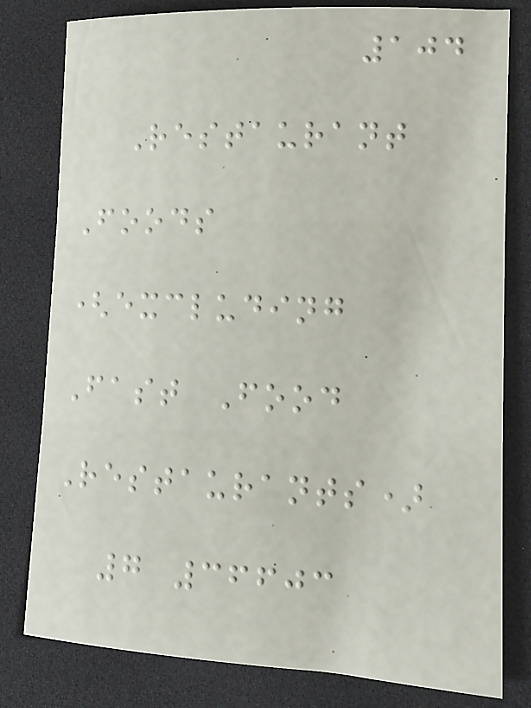104
Restaurant
Foods
(excluding
Fast Food
Restaurants)
7 36603
